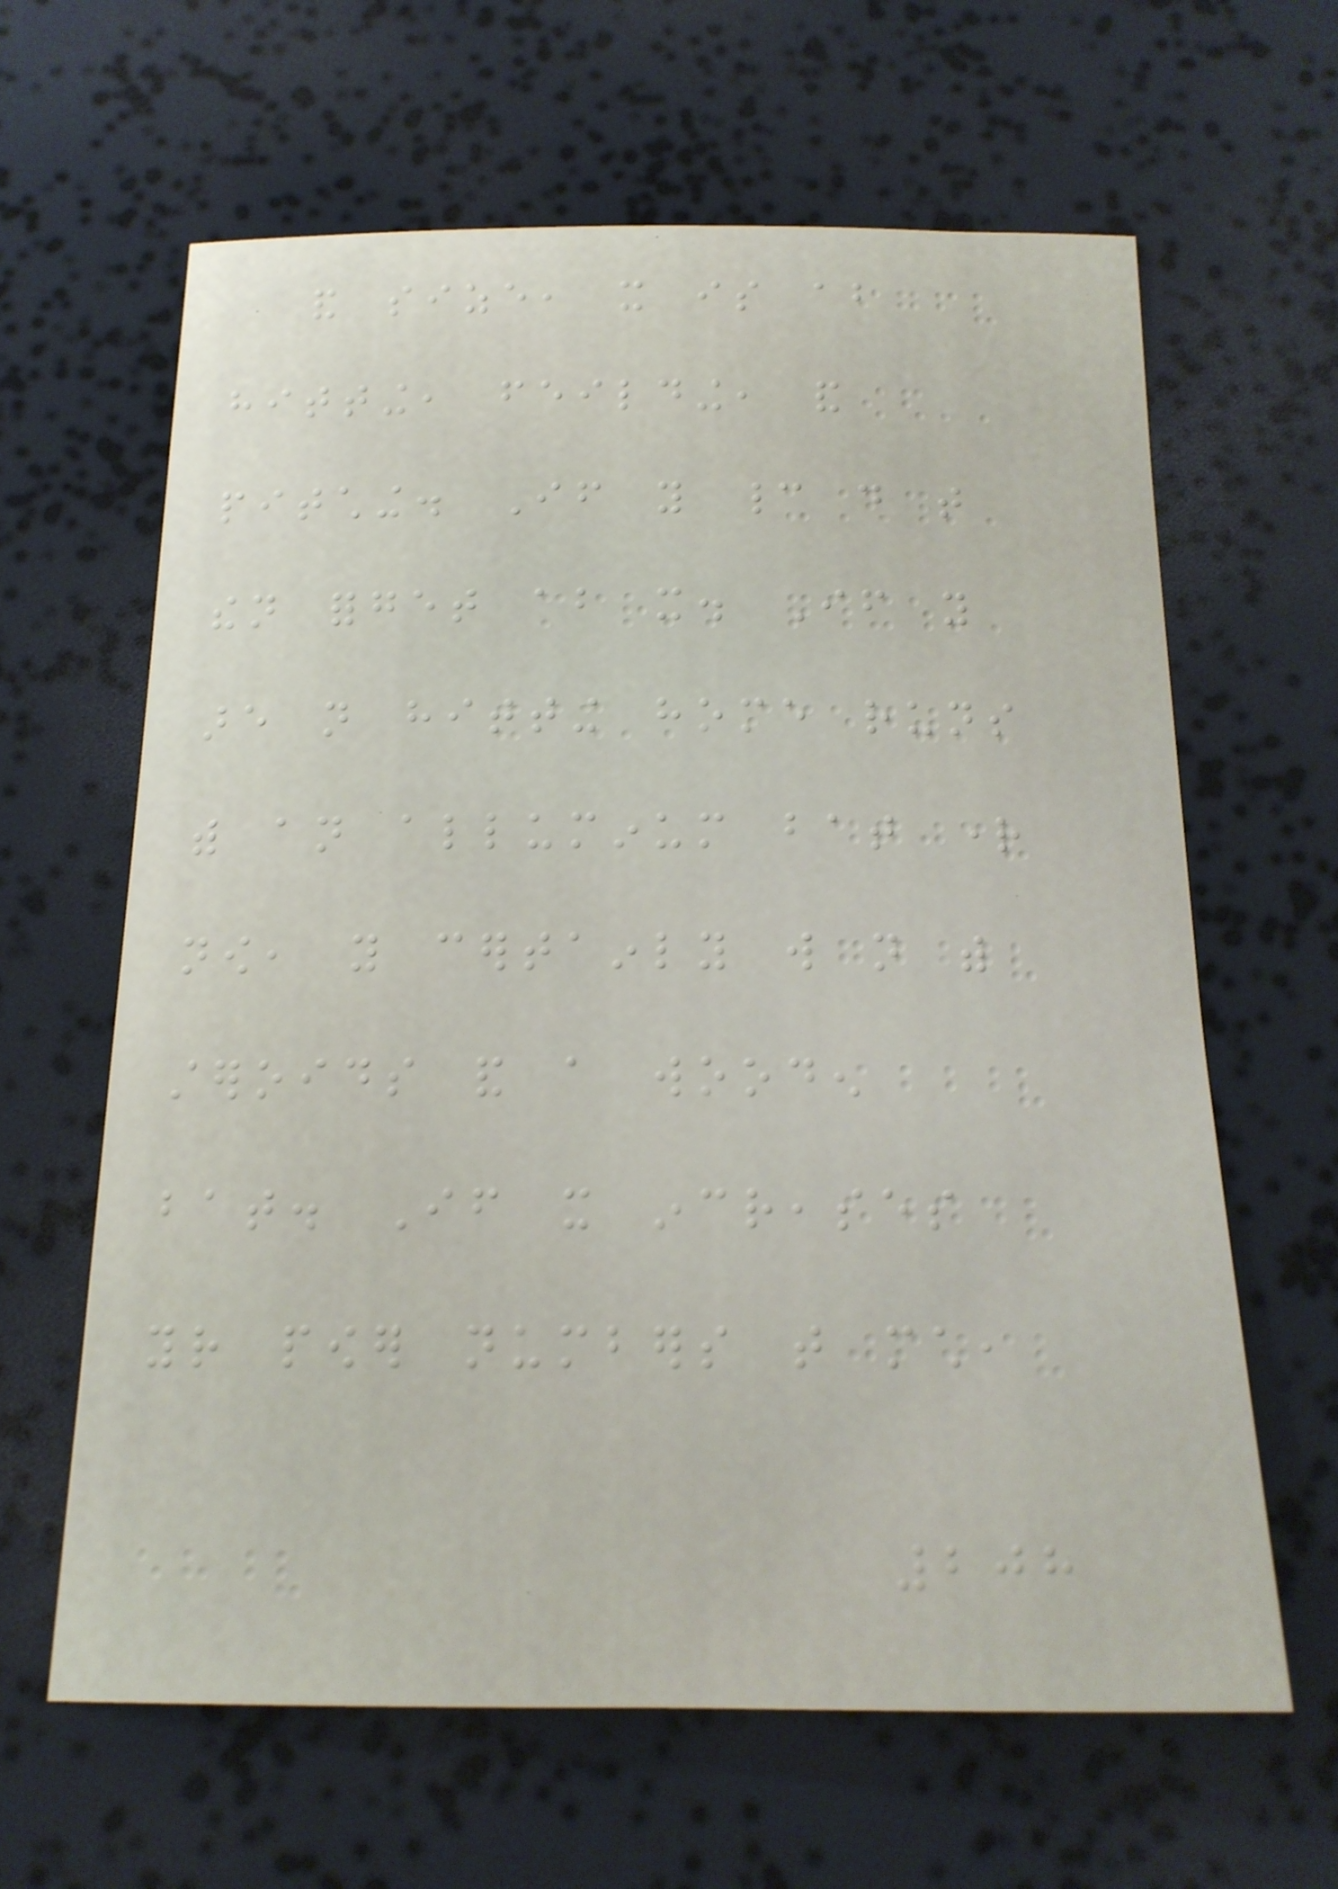and size, it is about
hitting, feilding, and
pitching. If you cannot do that
then forget about it. If you
are not hitting home runs
with an alluminum bat right
now, you certainly will not with
steroids and a wooden
bat. If it increases
your power numbers that much,
208
